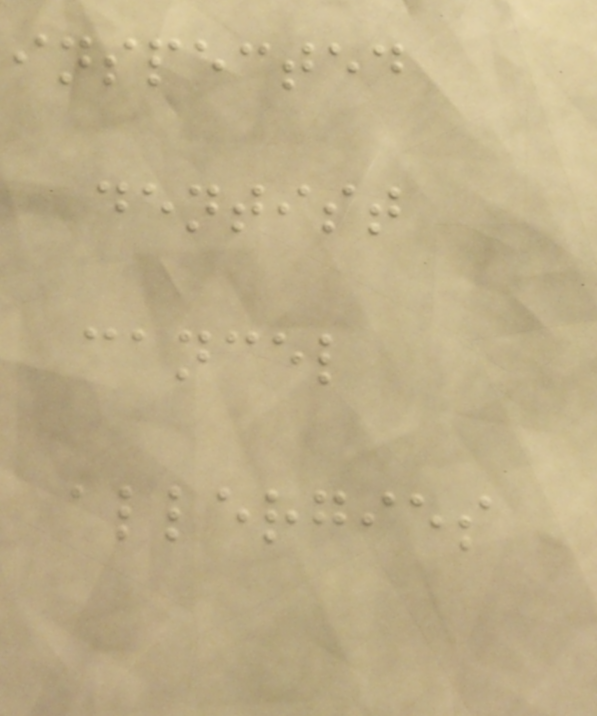inspected
dentist
cancel
allergies
